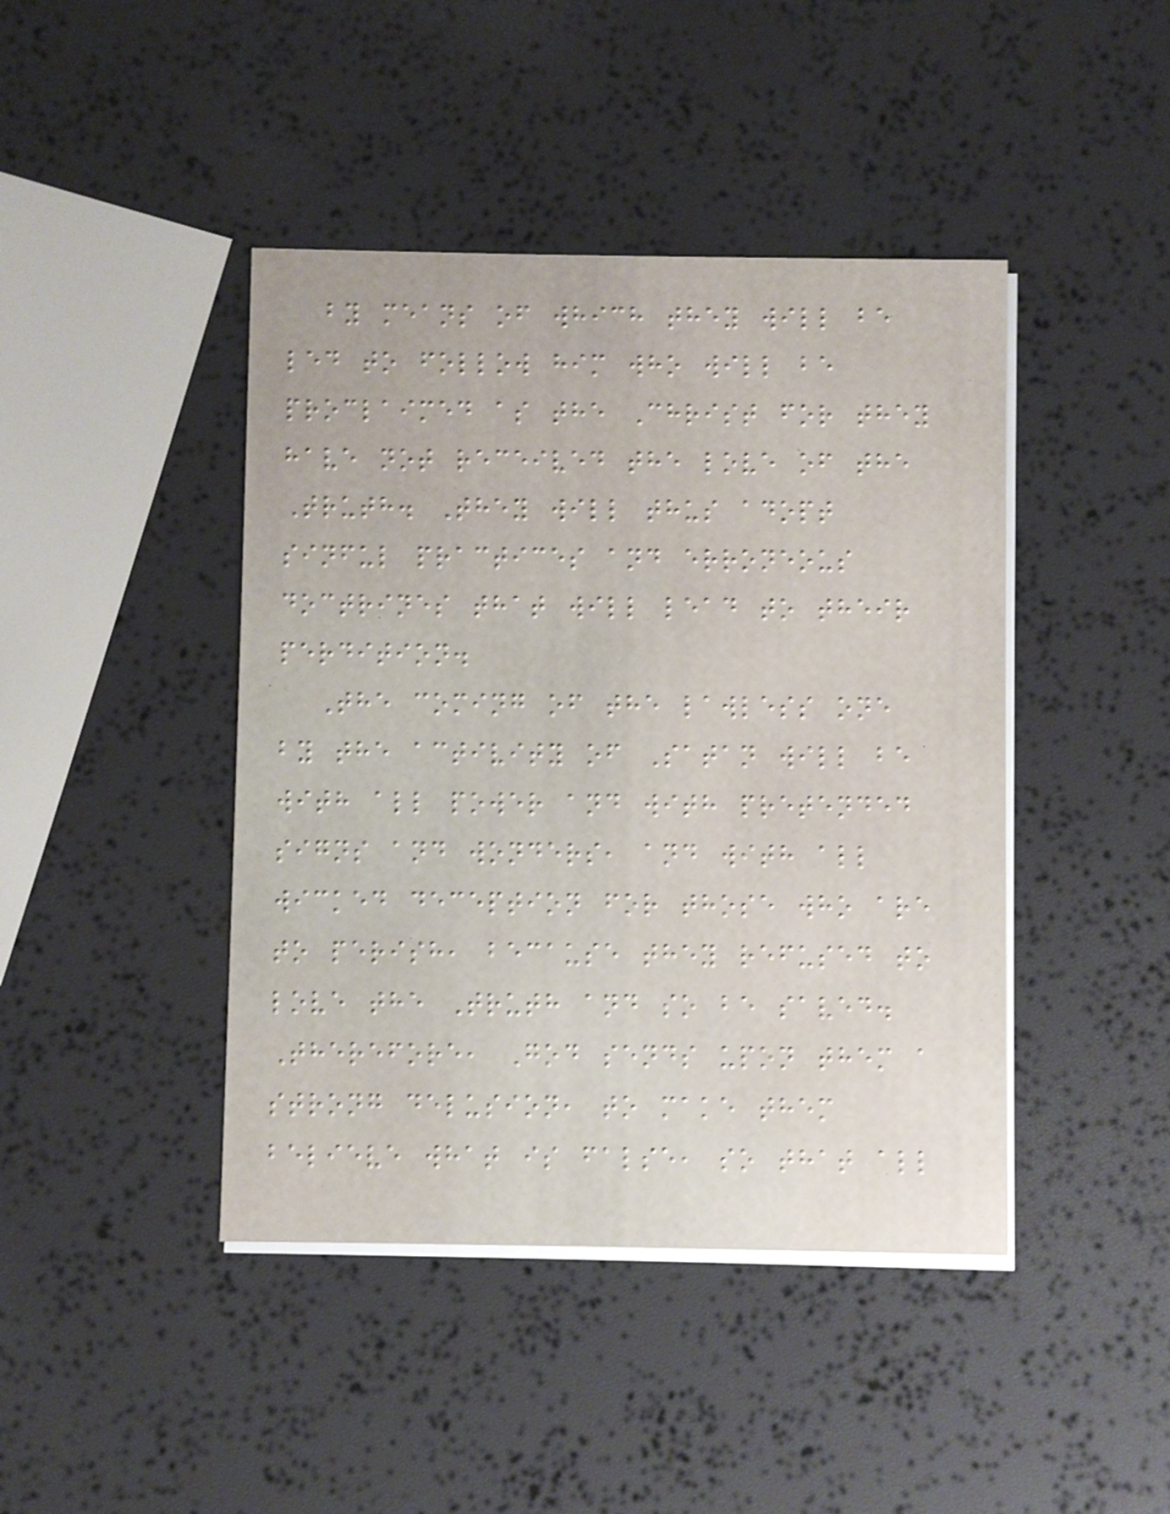by means of which they will be
led to follow him who will be
proclaimed as the Christ for they
have not received the love of the
Truth. They will thus adopt
sinful practices and erroneous
doctrines that will lead to their
perdition.
The coming of the lawless one
by the activity of Satan will be
with all power and with pretended
signs and wonders, and with all
wicked deception for those who are
to perish, because they refused to
love the Truth and so be saved.
Therefore, God sends upon them a
strong delusion, to make them
believe what is false, so that all
